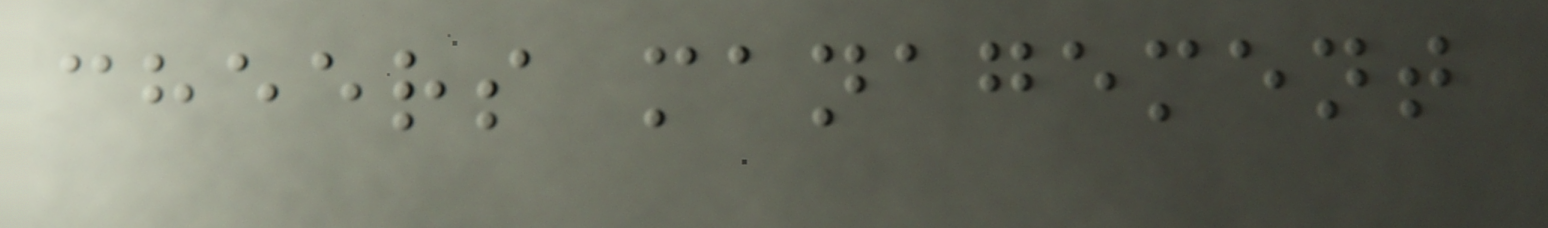cheers management
